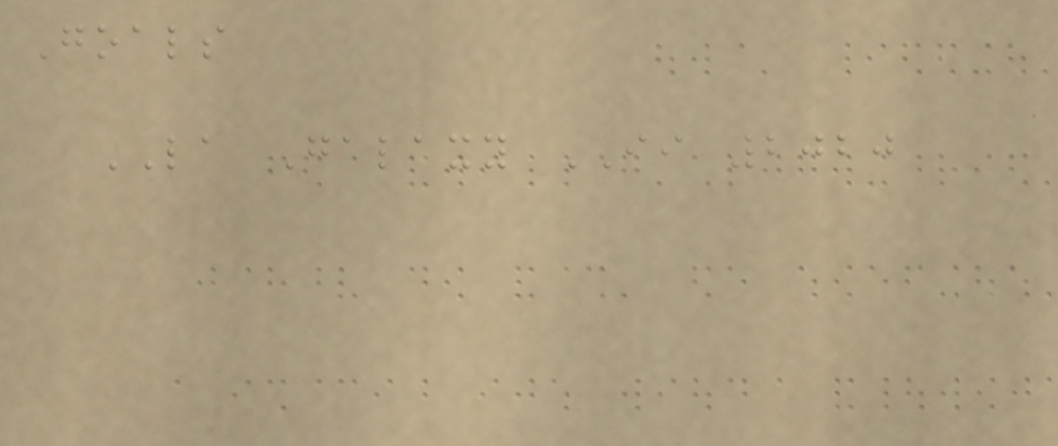Goals
LA Galaxy II 2020
